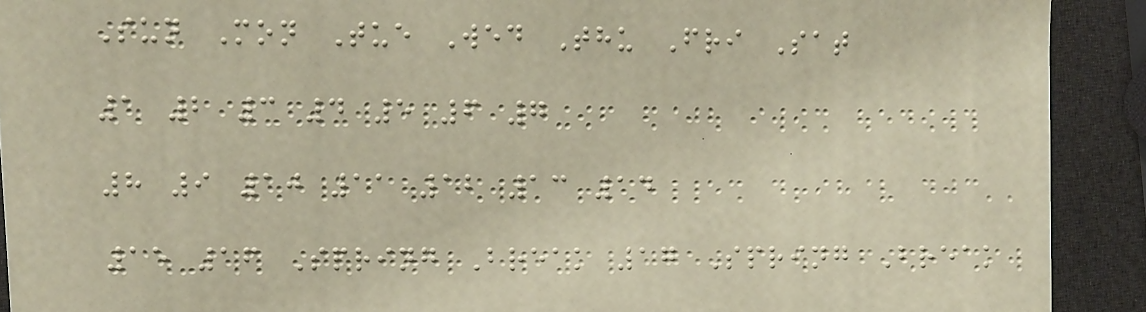Sun Mon Tue Wed Thu Fri Sat
1 2 3 4 5 6 7
8 9 10 11 12 13 14
15 16 Spring Break 17 Spring Break
